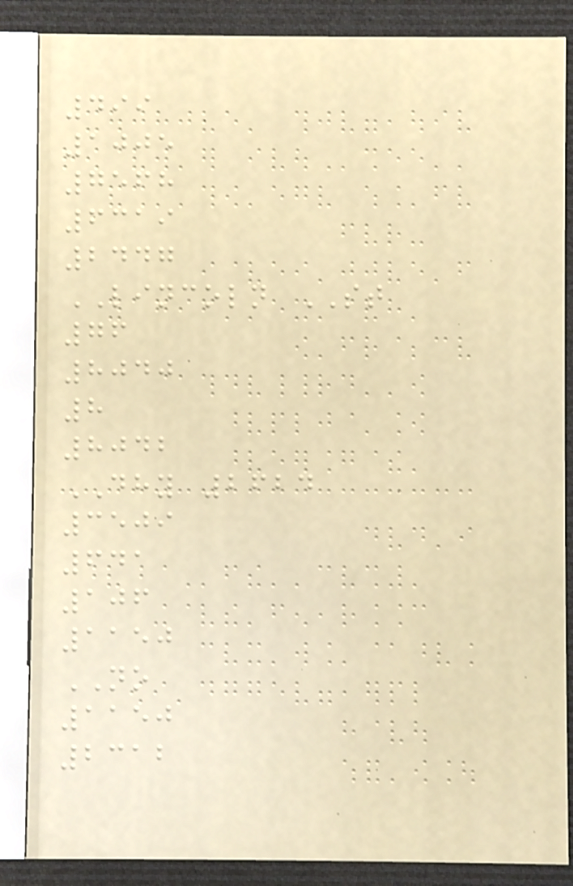499
1005
7568
6319
2447
LINCOLN ST
76
8040
8
8042
DHY 2624
3509
641
106
1150
NO
1150
2312
